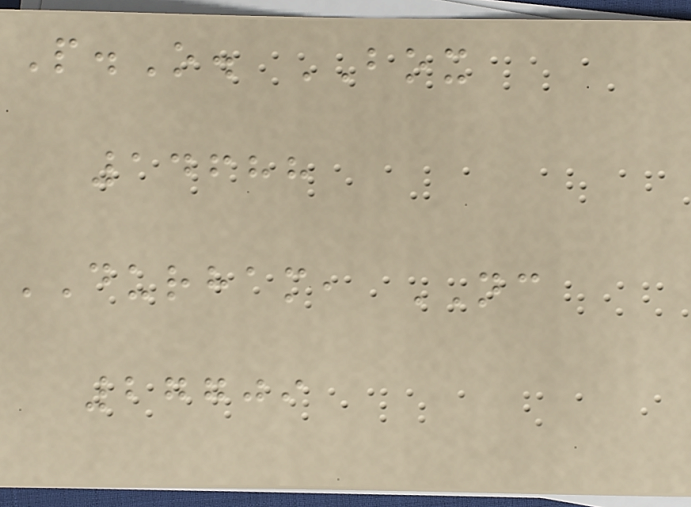P.O. BOX
14688
DURHAM, NC
27709
